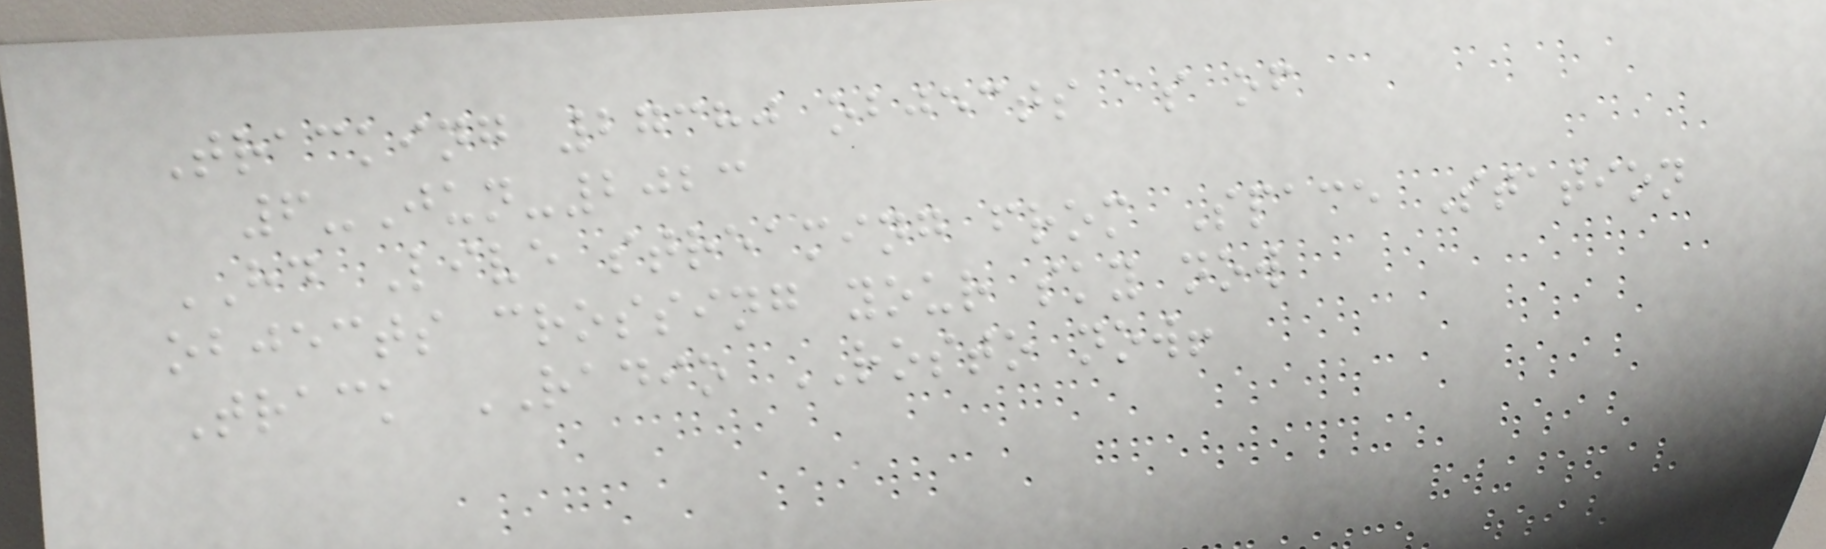Tracking 27380 objects as of
6-Jun-2023
HD Live streaming from Space Station
objects crossing your sky now
Track RADIO ROSTO now!
